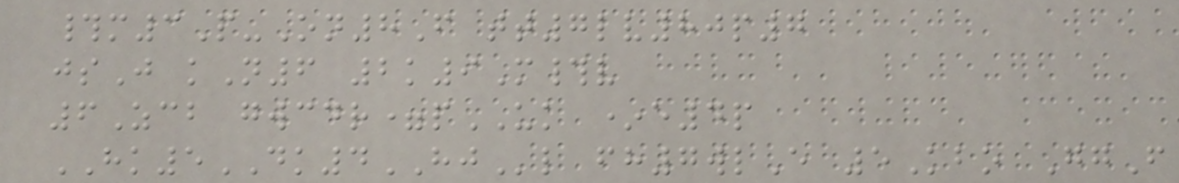#m3P-On8F tt7lv80p7
jsJ kN6 2k9M#v
6Zcb gwcdr=pUK *e4p
HK5DK4HJl fh7wlE 5Kbo GgF
